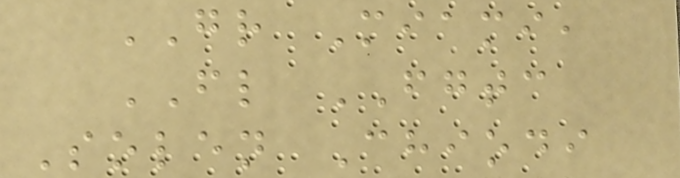GR Miami,
FL FGTC
Solen Chiodi
